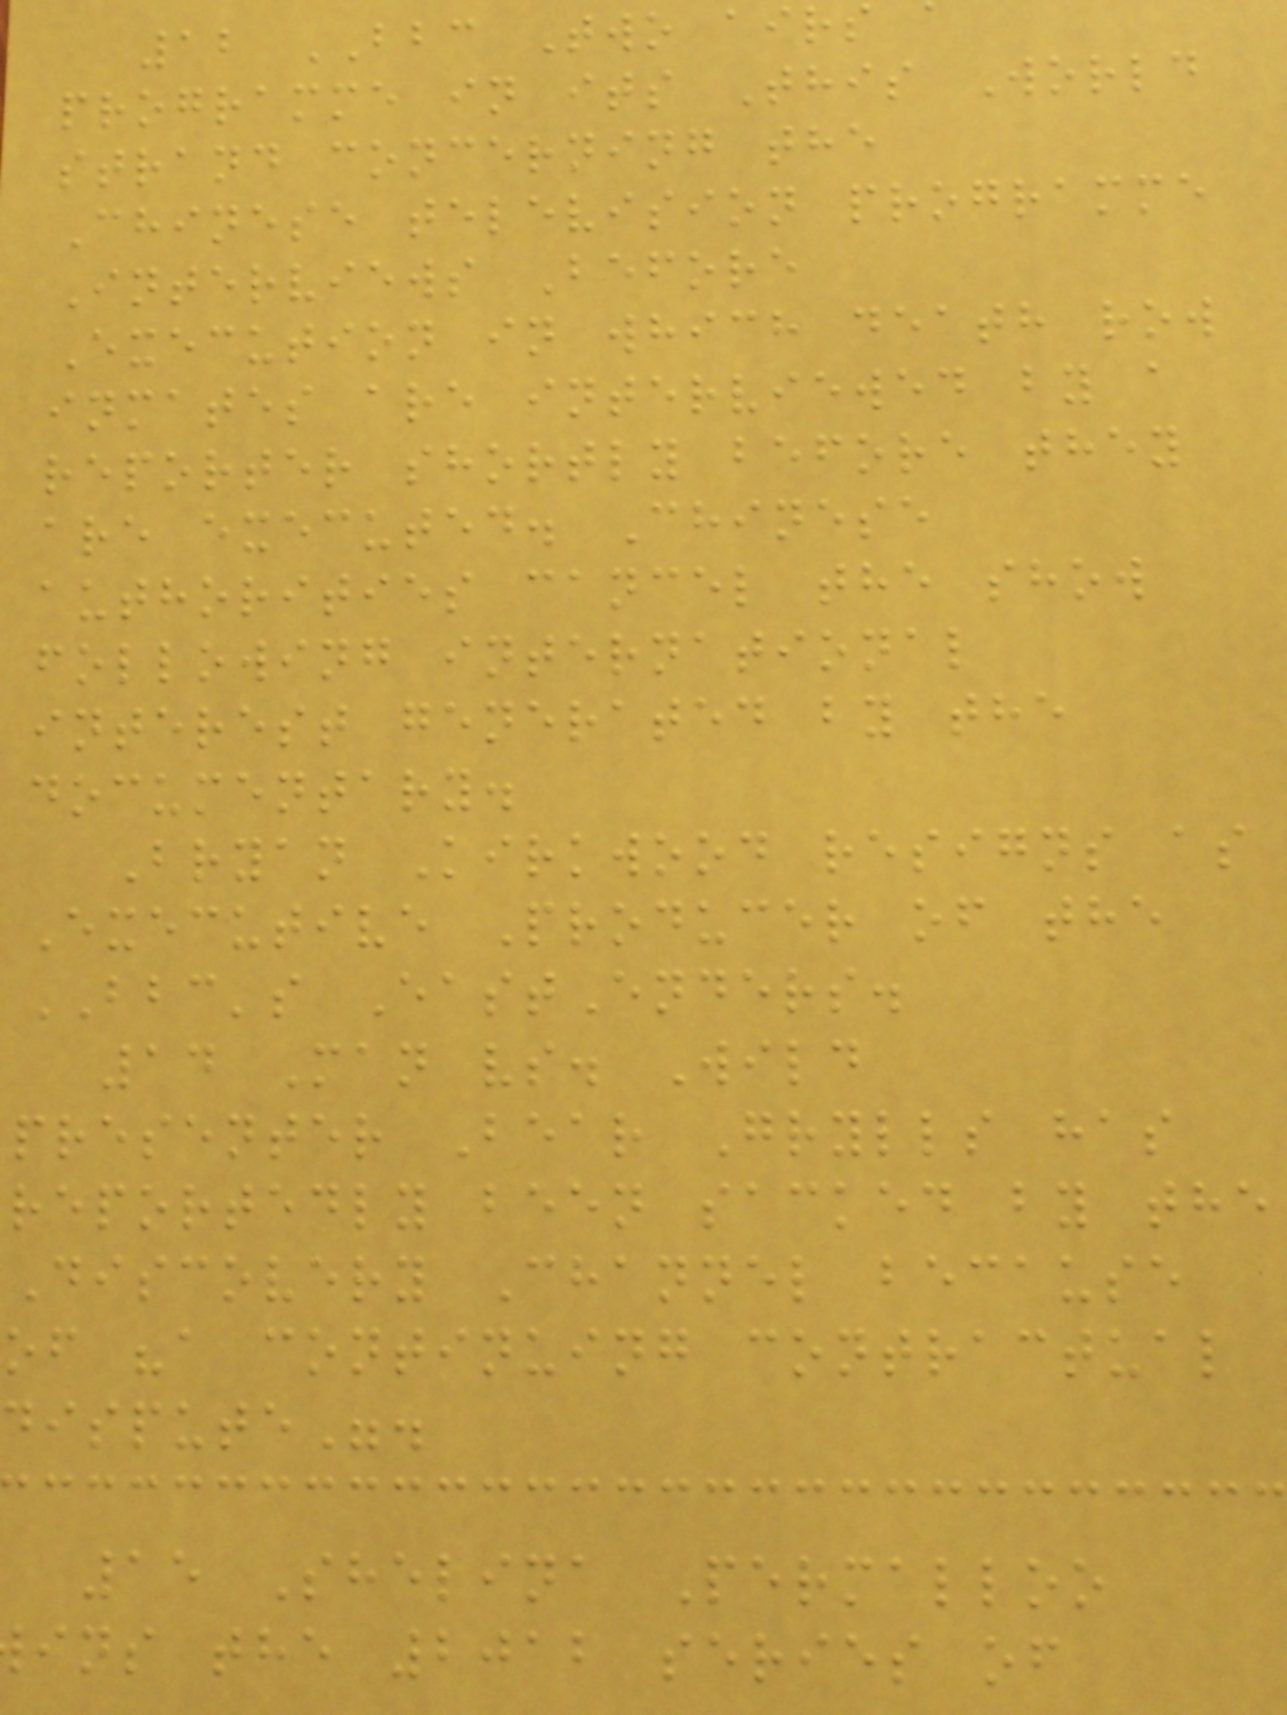12 BBC Two airs
programme in its This World
strand concerning the
Chinese television programme
Interviews Before
Execution in which death row
inmates are interviewed by a
reporter shortly before they
are executed. Chinese
authorities cancel the show
following international
interest generated by the
documentary.
Bryan Kirkwood resigns as
Executive Producer of the
BBC's EastEnders.
14 Man vs. Wild
presenter Bear Grylls has
reportedly been sacked by the
Discovery Channel because
of "a continuing contractual
dispute".
15 Shelina Permalloo
ins the 2012 series of
